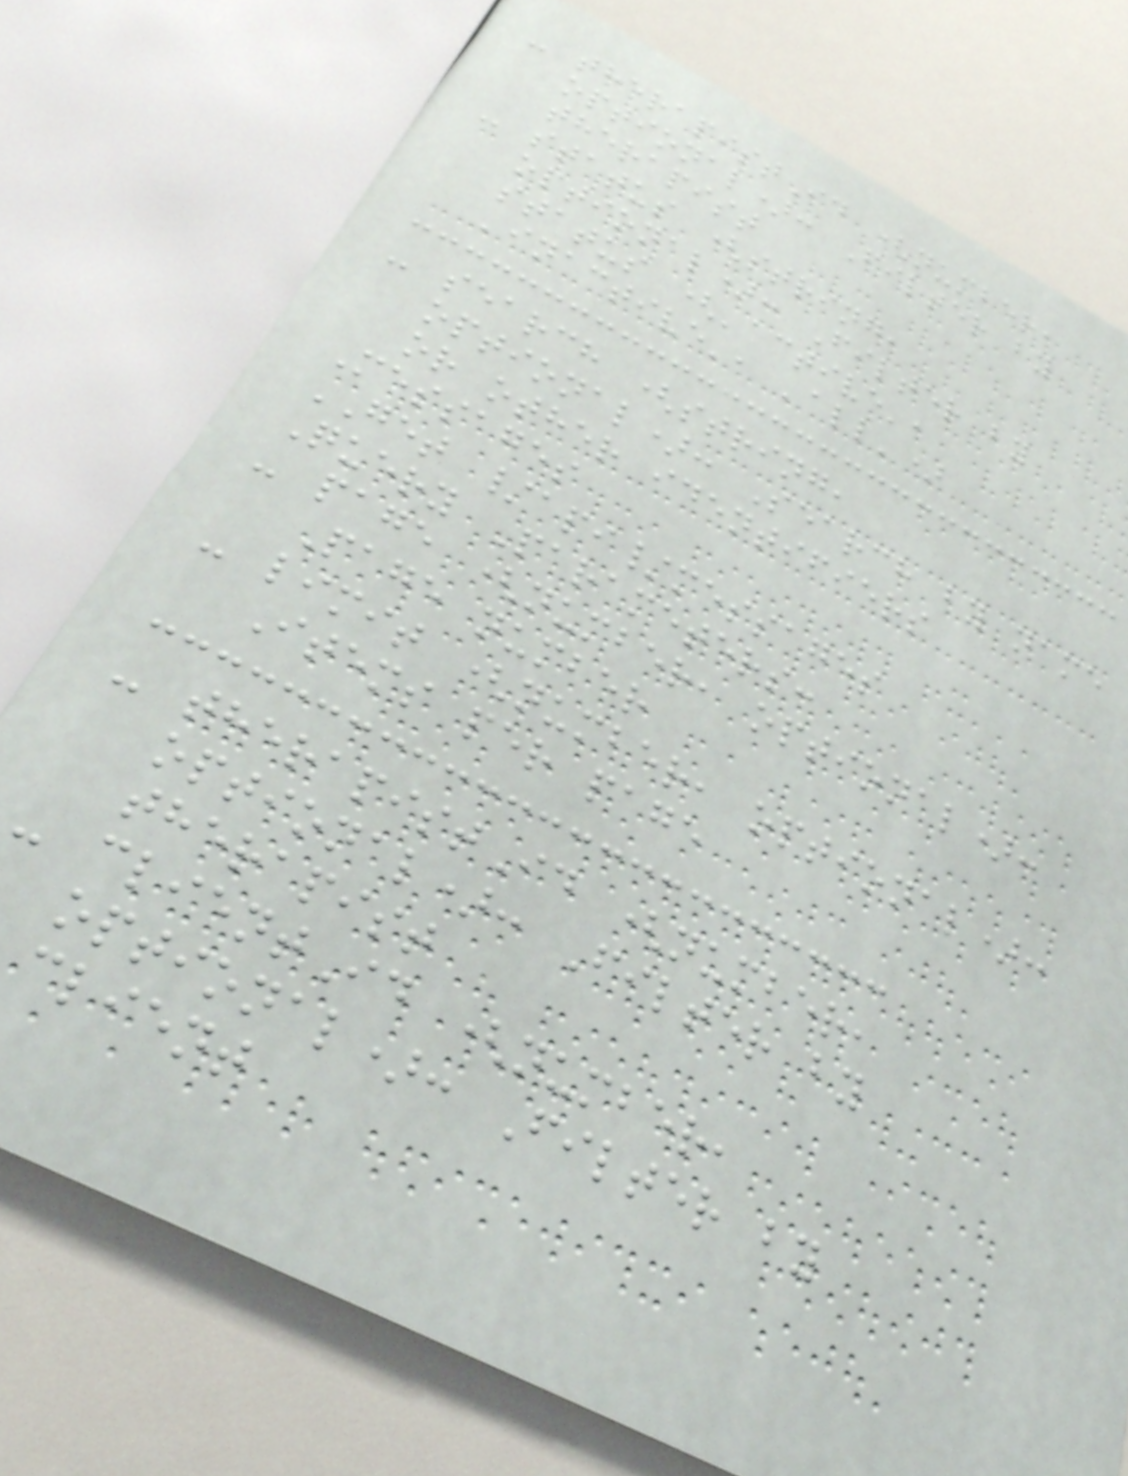- therapistId (number,
optional): Filter by
therapist
- status (string,
optional): Filter by
status ('active',
'inactive', 'all')
- search (string,
optional): Search by name
or other identifiers
Messages
GET /api/messages
Query Parameters:
- page (number, optional):
Page number
- limit (number, optional):
Items per page
- therapistId (number,
optional): Filter by
therapist
- clientId (number,
optional): Filter by
client
